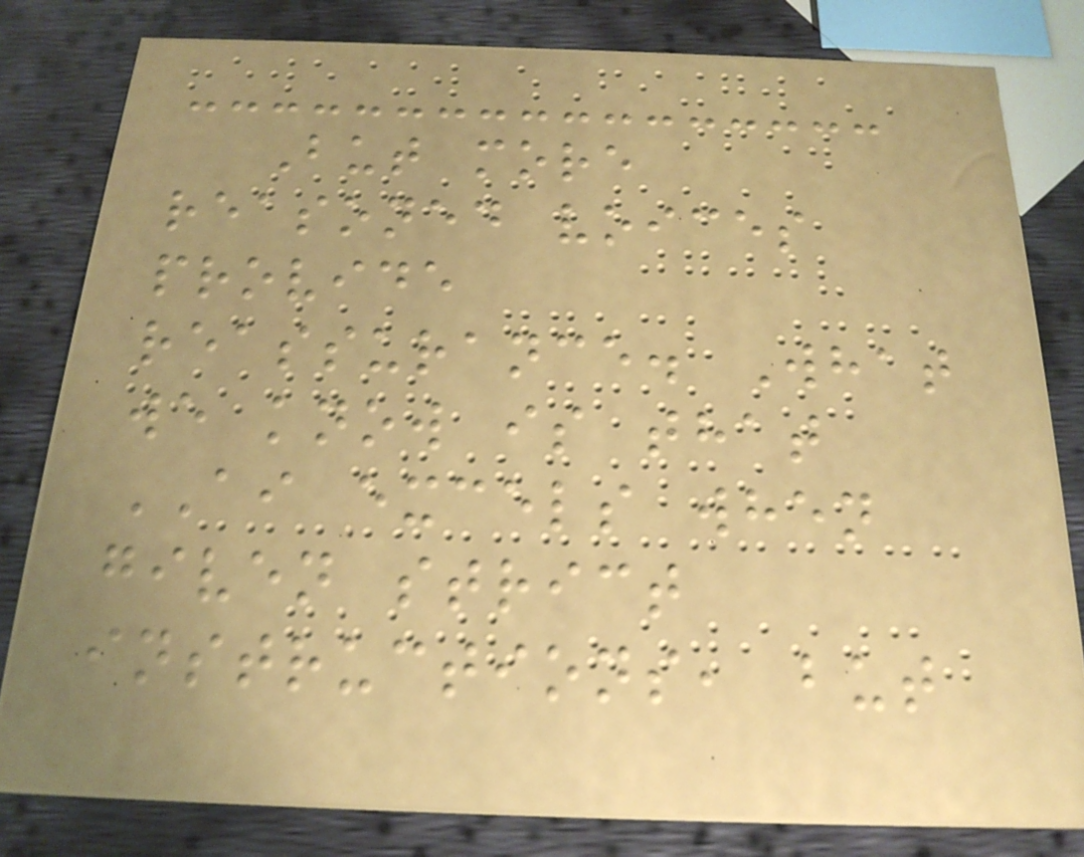But more
reasoned voices
provide
reassurance. What
we know is that
AI excels when
given strict
instructions, but
